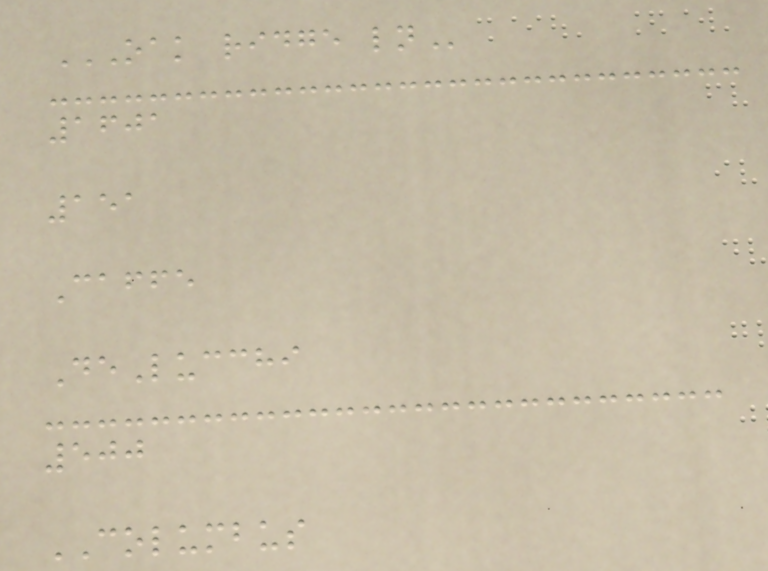OAK RIDGE LN
1601
151
Caffe
DeLucchi
500
COLUMBUS
